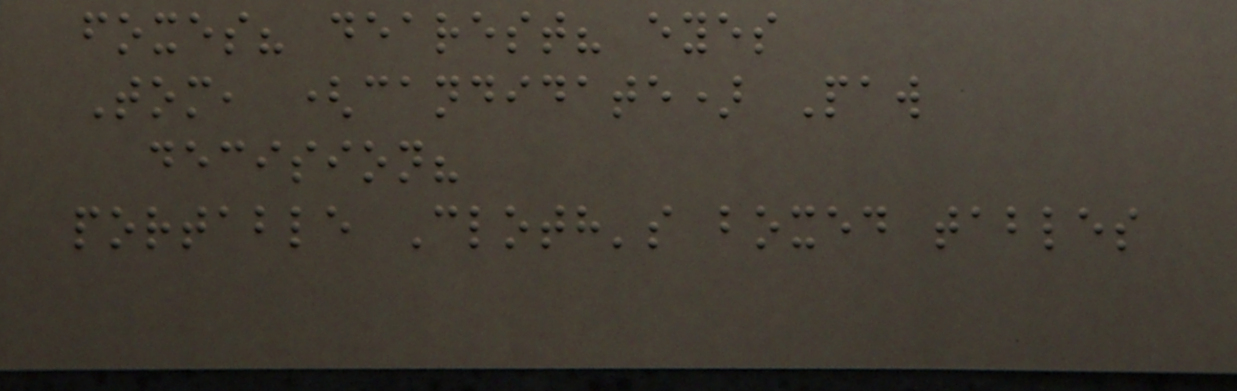foxes? dearest? eyes
Tom, (candidate) Paw
decision?
portable Cloth's boxed tables
